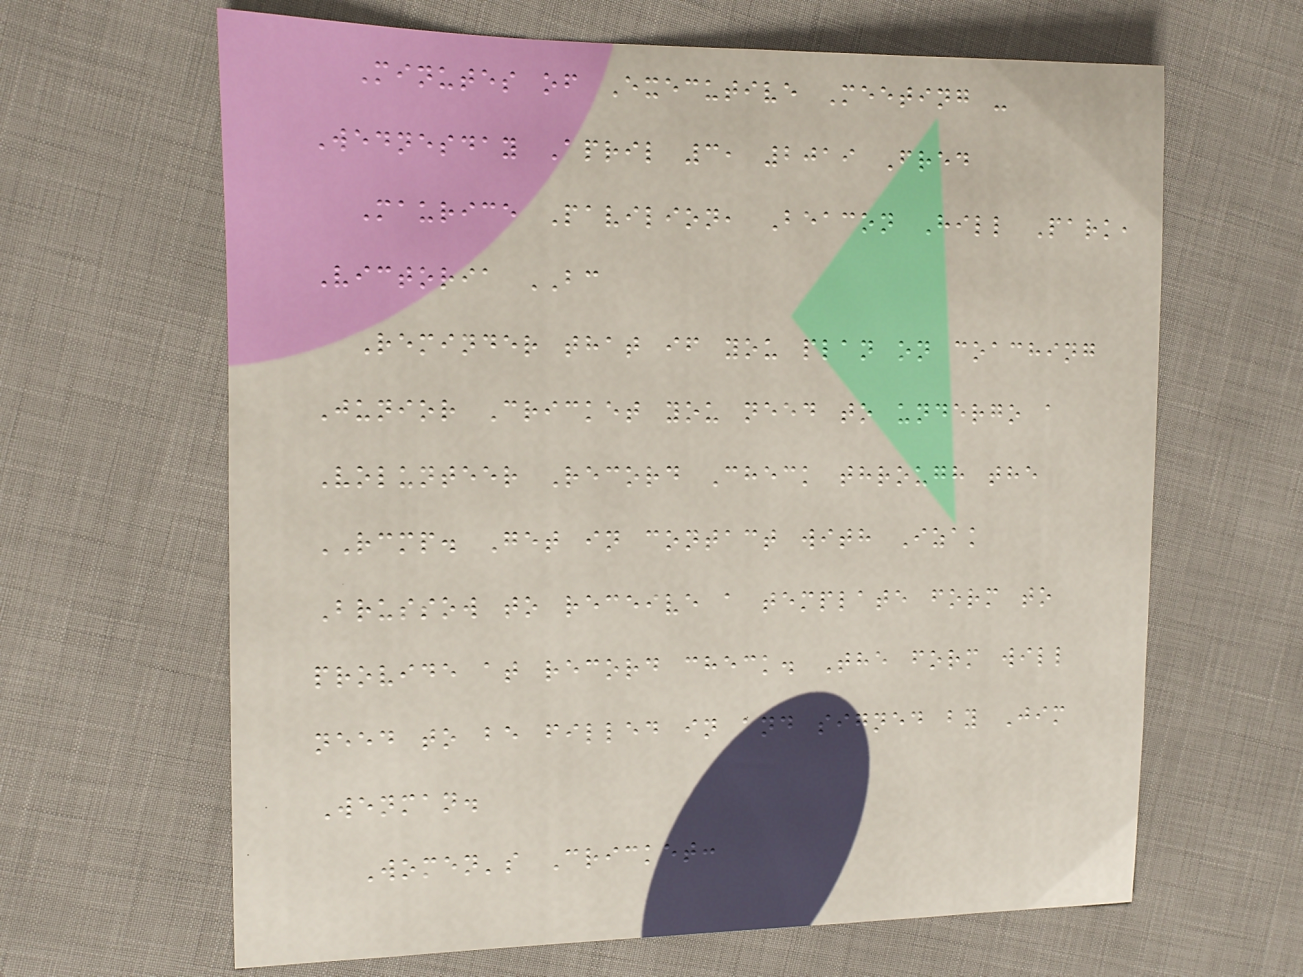Minutes of Executive Meeting -
Wednesday April 3, 2019 Fred
Maurice Pavilion, Beacon Hill Park,
Victoria BC
Reminder that if you plan on coaching
Junior Cricket you need to undergo a
Volunteer Record Check through the
RCMP. Get in contact with Izak
Brussow to receive a template form to
provide at record check. The form will
need to be filled in and signed by Jim
Wenman.
Women's Cricket:
